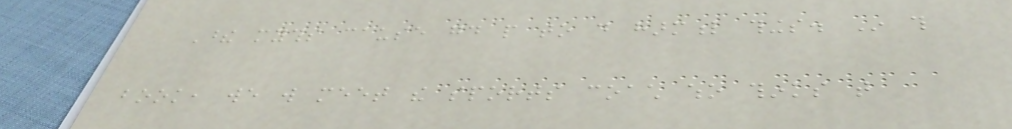These myths cause good people to do harmful things. In this
book, we will meet the sports coach who thinks that
